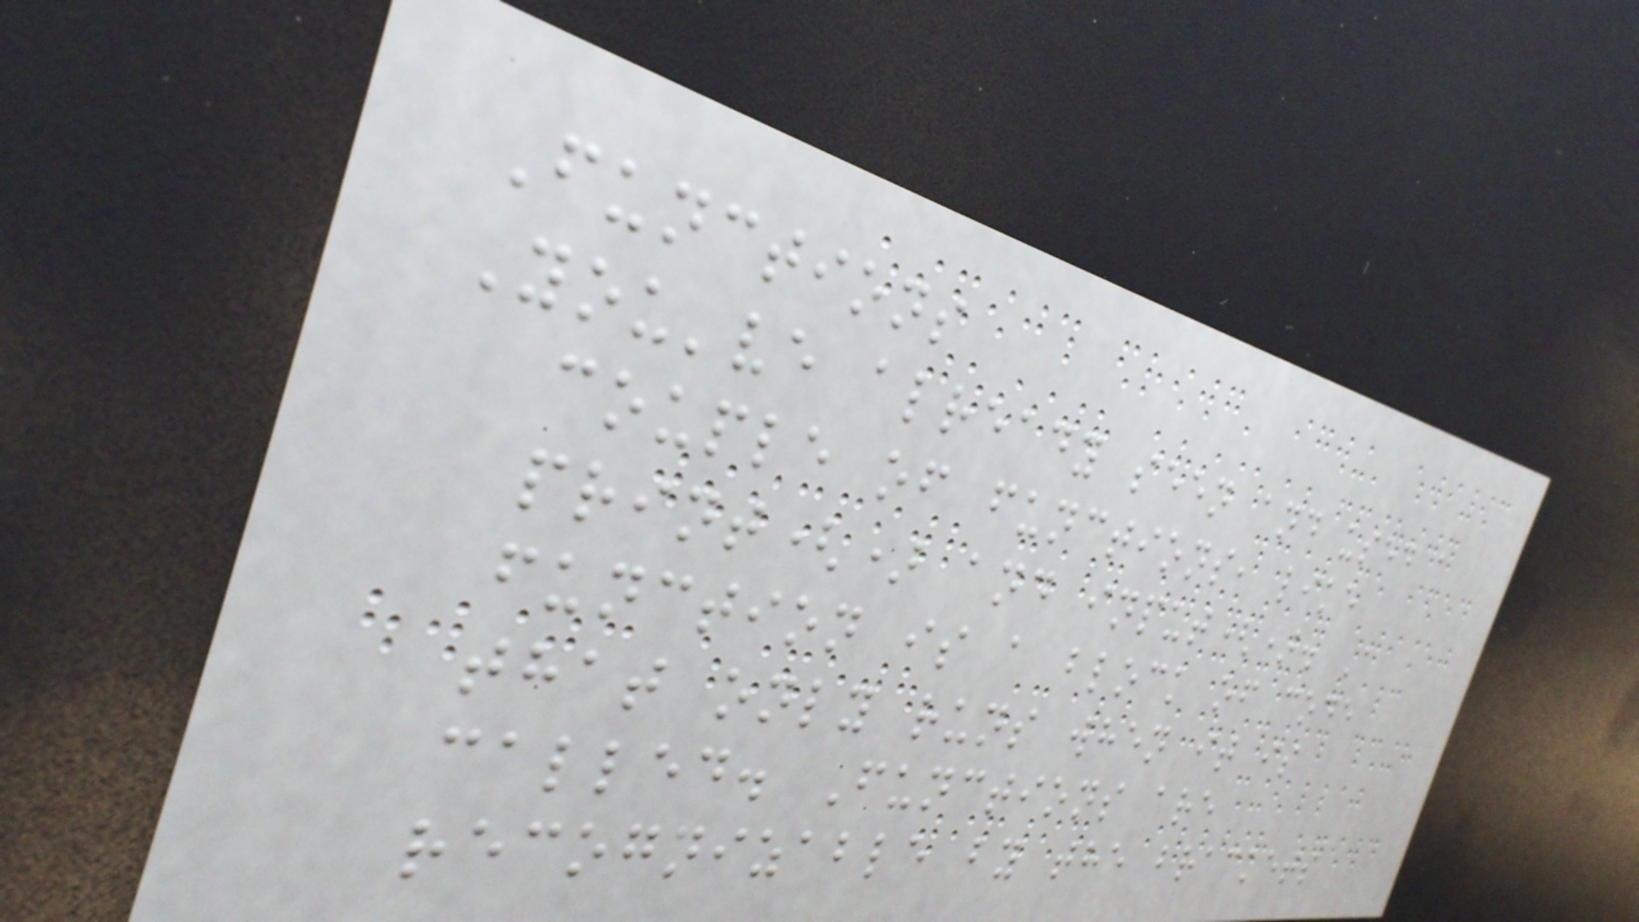Functions
You've already seen and used a
couple of functions, like
print() and input(). A
function is a block of code
that only runs when it is
called. Functions are
recognizable by the brackets
